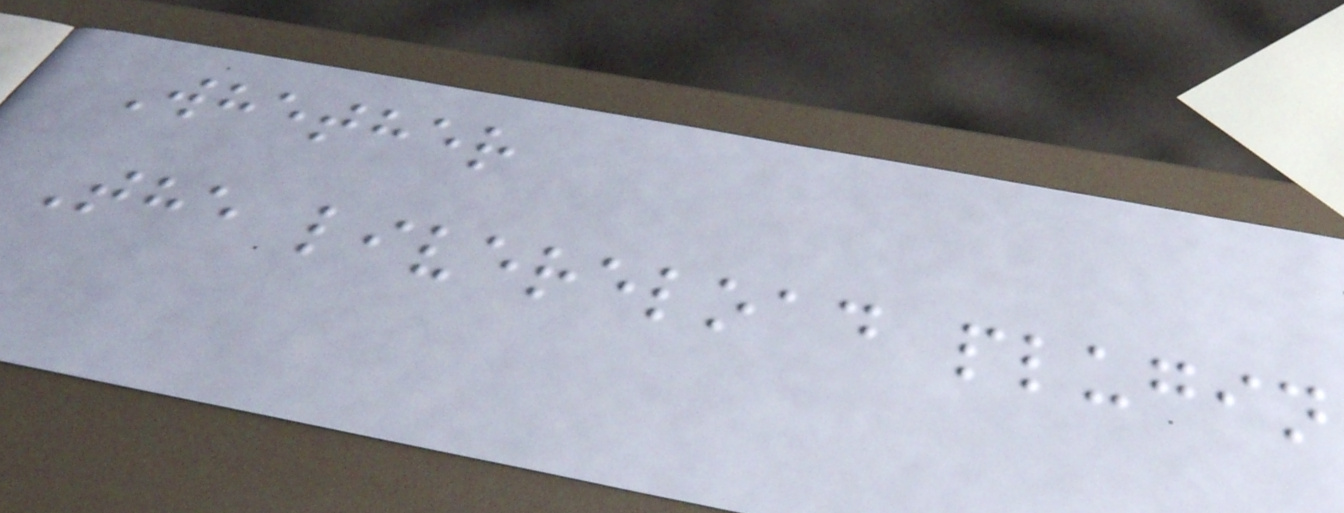Whether
The livereload plugin
